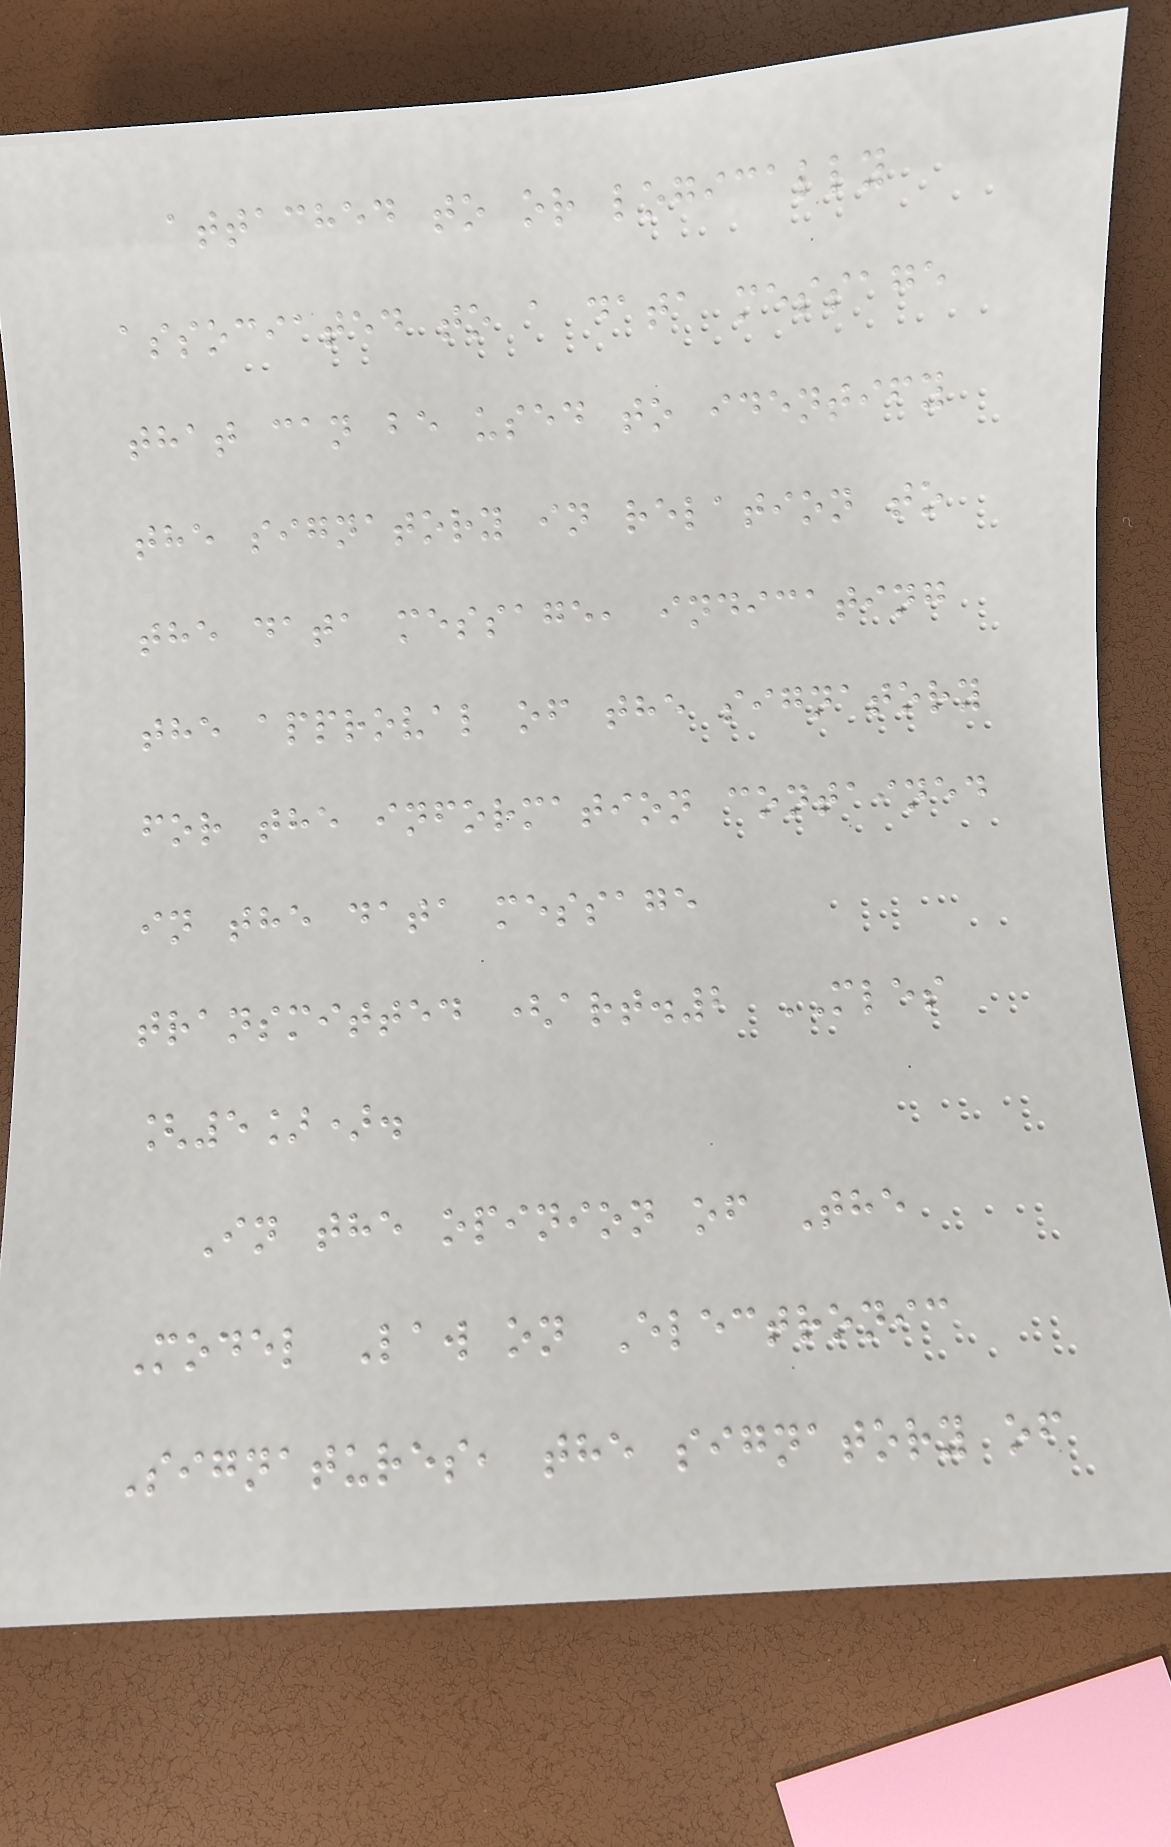attached to or logically
associated to a data message
that can be used to identify
the signatory in relation to
the data message, indicating
the approval of the signatory
for the information contained
in the data message
transmitted (art.2 MLES
[5]).
In the opinion of The
Model Law on Electronic
Signatures, the signatory of
